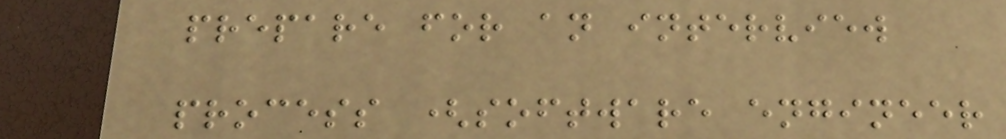prepare for an interview
process (software engineer
